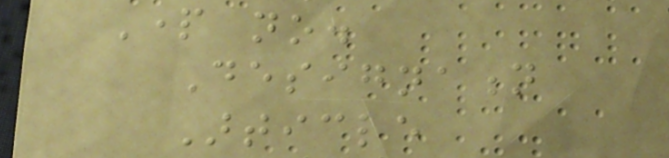Part no.
Designation
Article
